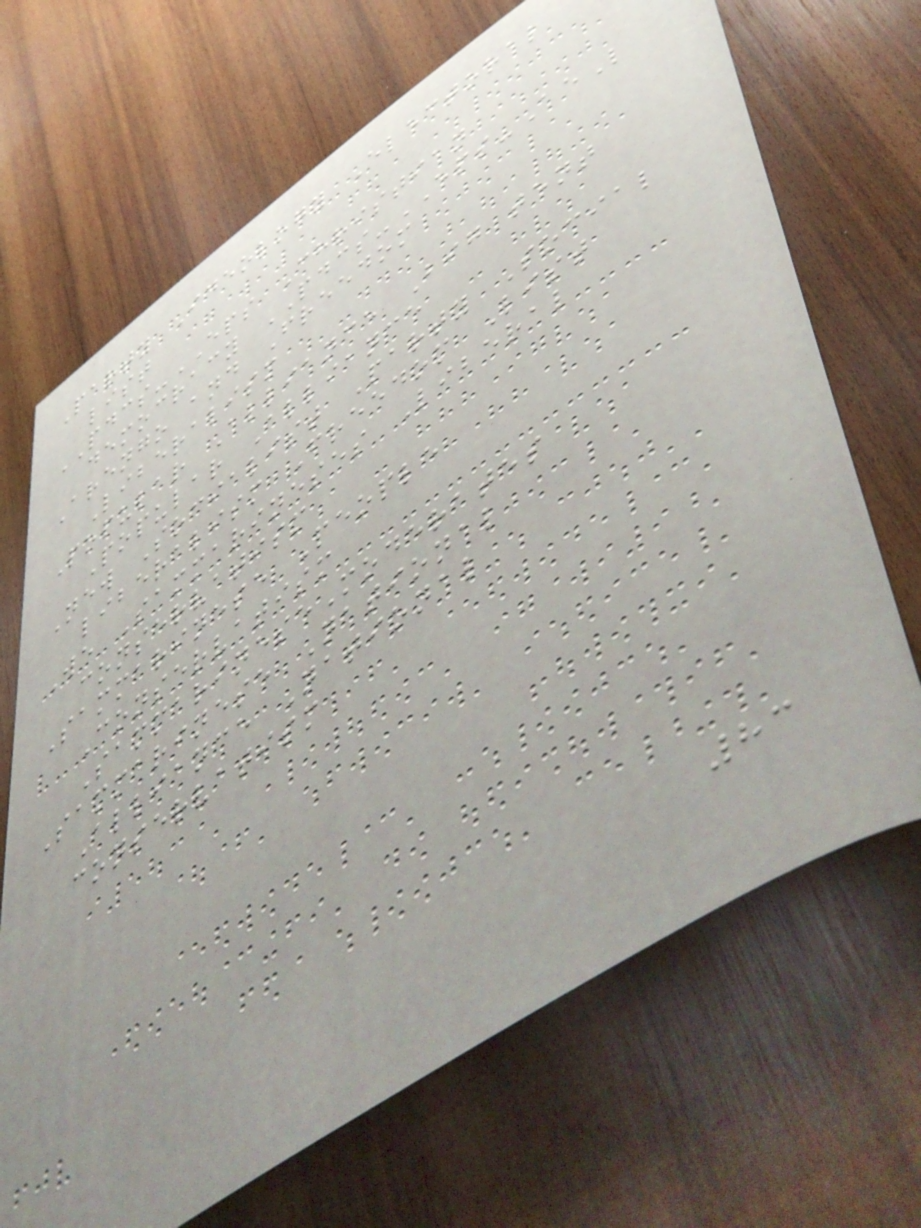Party Ideology Electoral
list
PDCS-EPS Christian
democracy PDCS-EPS-AeL
Arengo and Freedom
Liberalism
Popular Alliance Big tent
Popular Alliance
New Socialist Party Social
liberalism Freedom List
We Sammarineses Liberal
conservatism
Sammarinese People
Conservatism
SammarineseModerates
Sammarinese National
Alliance National
conservatism
83
